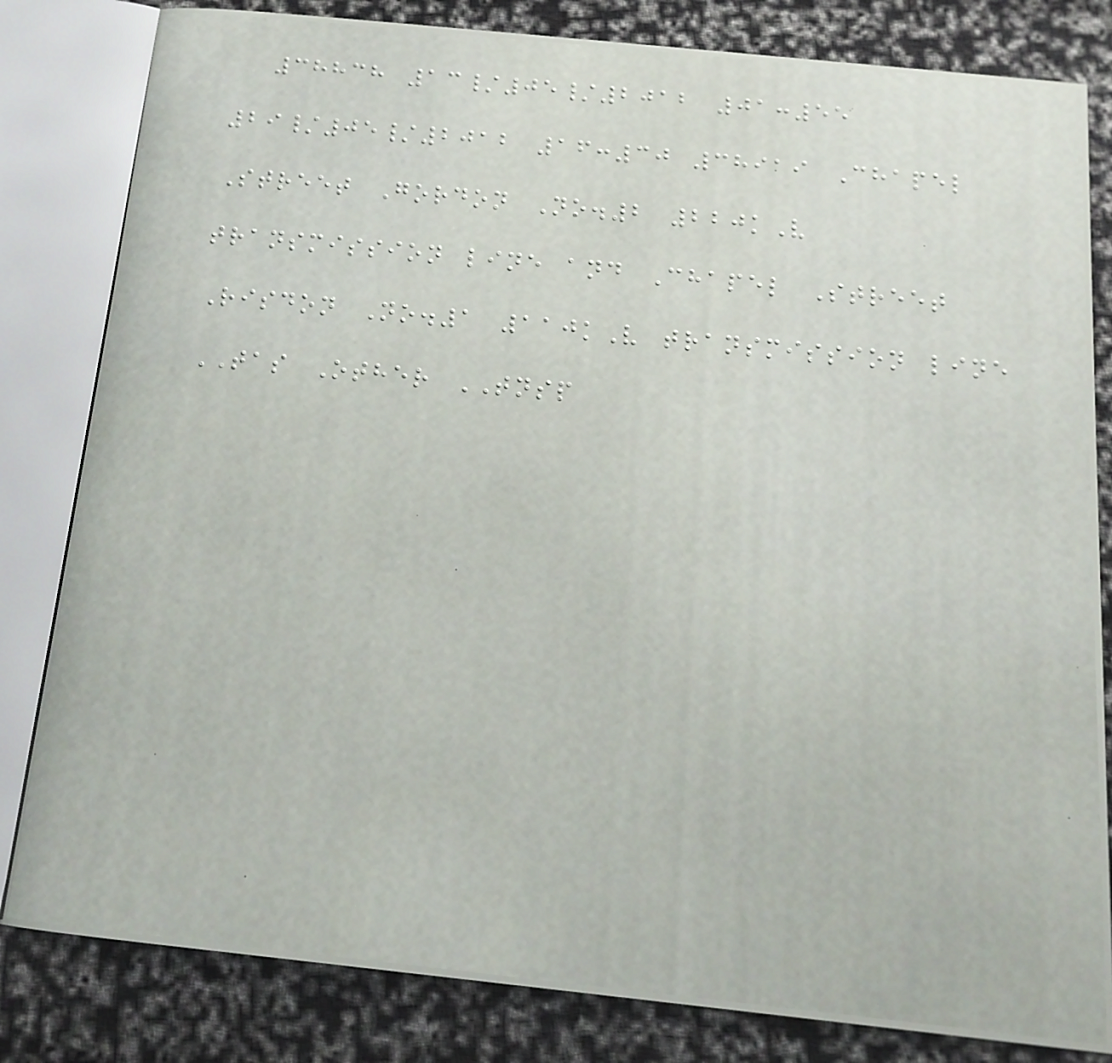38838 13/05/2012 01:55
29/05/2012 16:30 38919 Chapel
Street Gordon No.2 220kV
transmission line and Chapel Street
Risdon No.1 110kV transmission line
TAS Other TNSP
